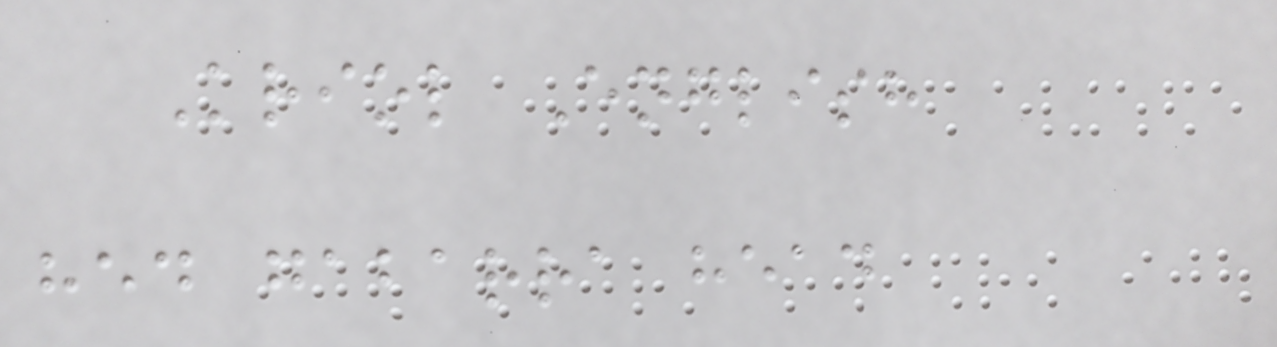Kriol English
hed gabarra head
